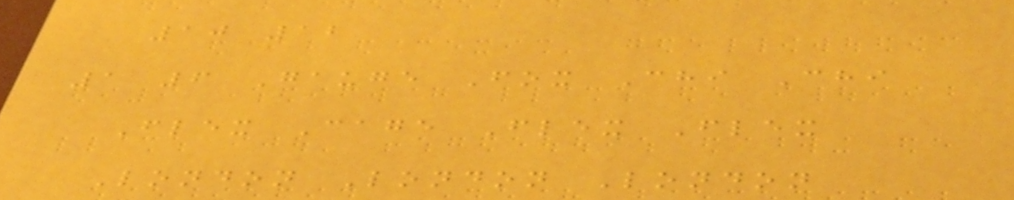10 12
1 6 Gauge Fox Chi Chi
Flex Cage Flex Flex
London London London
